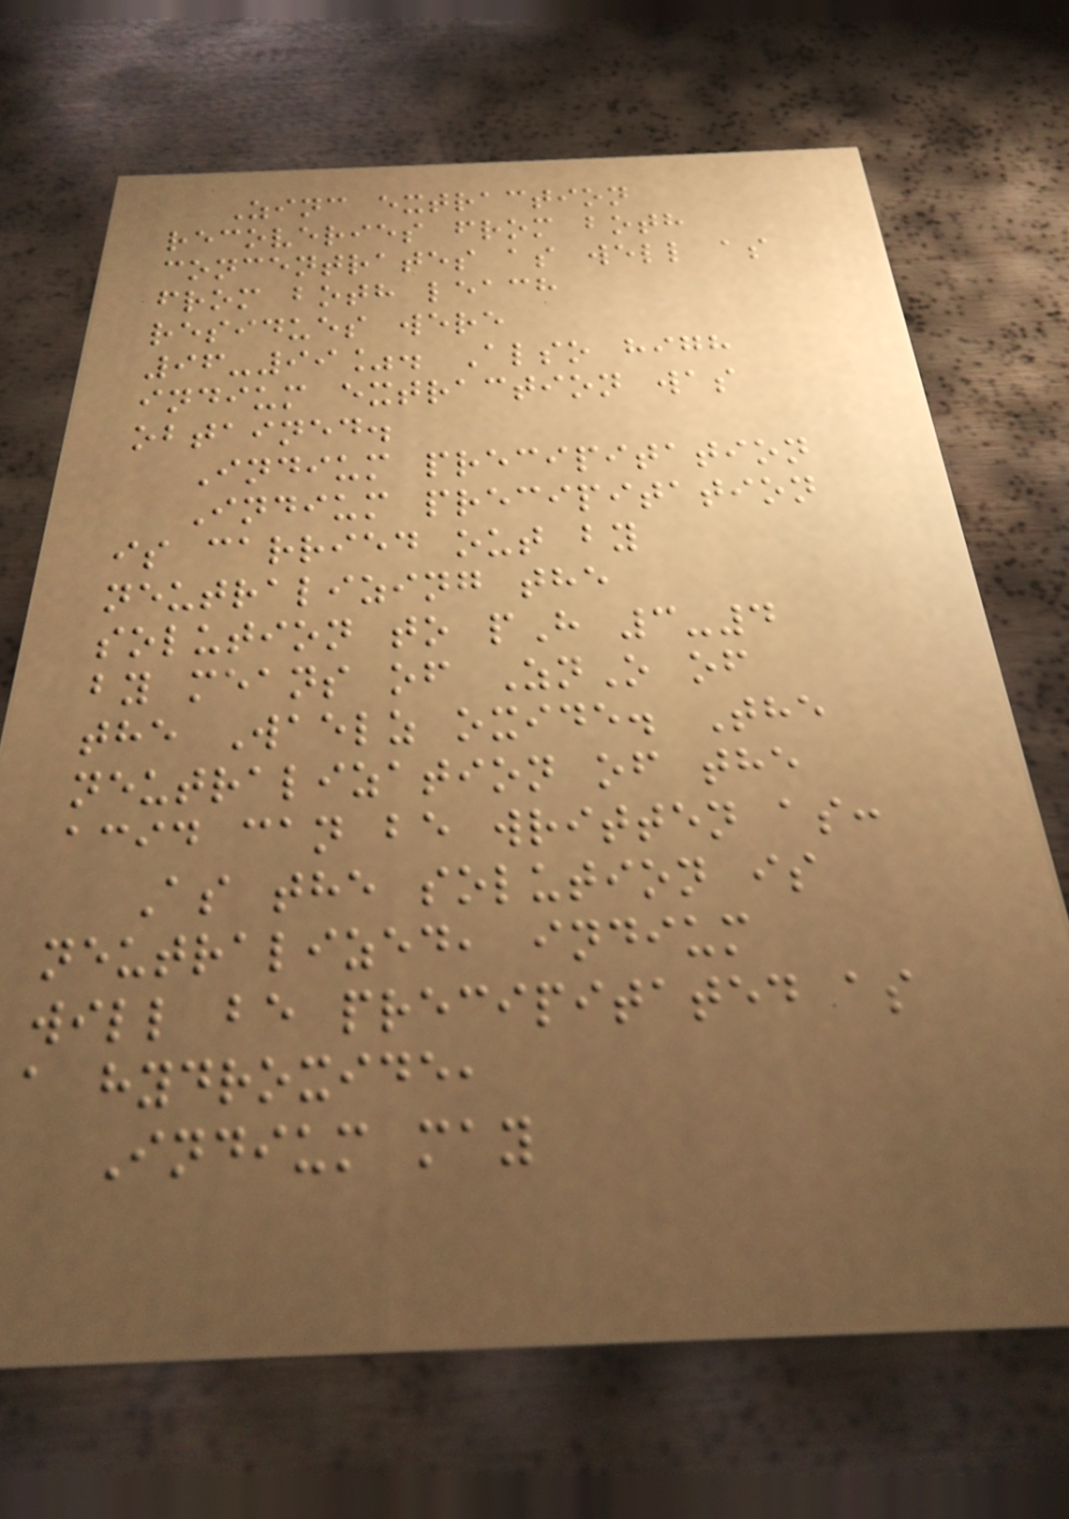Zinc extraction
recoveries from both
concentrates as well as
from both leach
residues were
96-99%. Also high
indium extraction was
obtained.
Indium precipitation
Indium precipitation
is carried out by
neutralizing the
solution to pH 3-4
by means of ZnO of
the Waelz oxide. The
neutralization of the
acid can be written as:
As the solution is
neutralized, indium
will be precipitated as
a hydroxide,
Indium may
